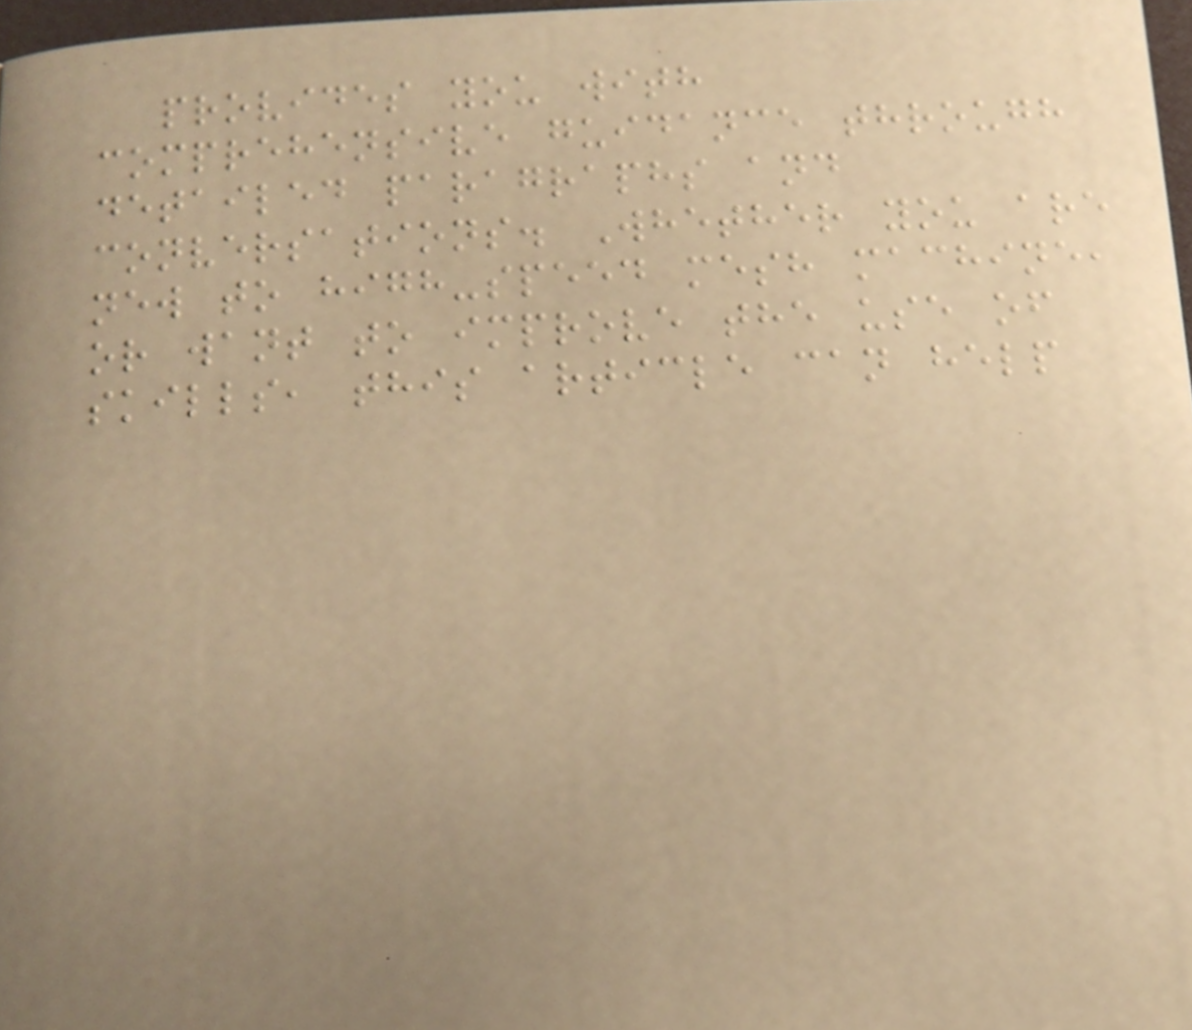provides you with
comprehensive guidance through
detailed paragraphs and
conversations. Whether you are
new to high-speed mesh machine,
or want to improve the use of
skills, this article can help
